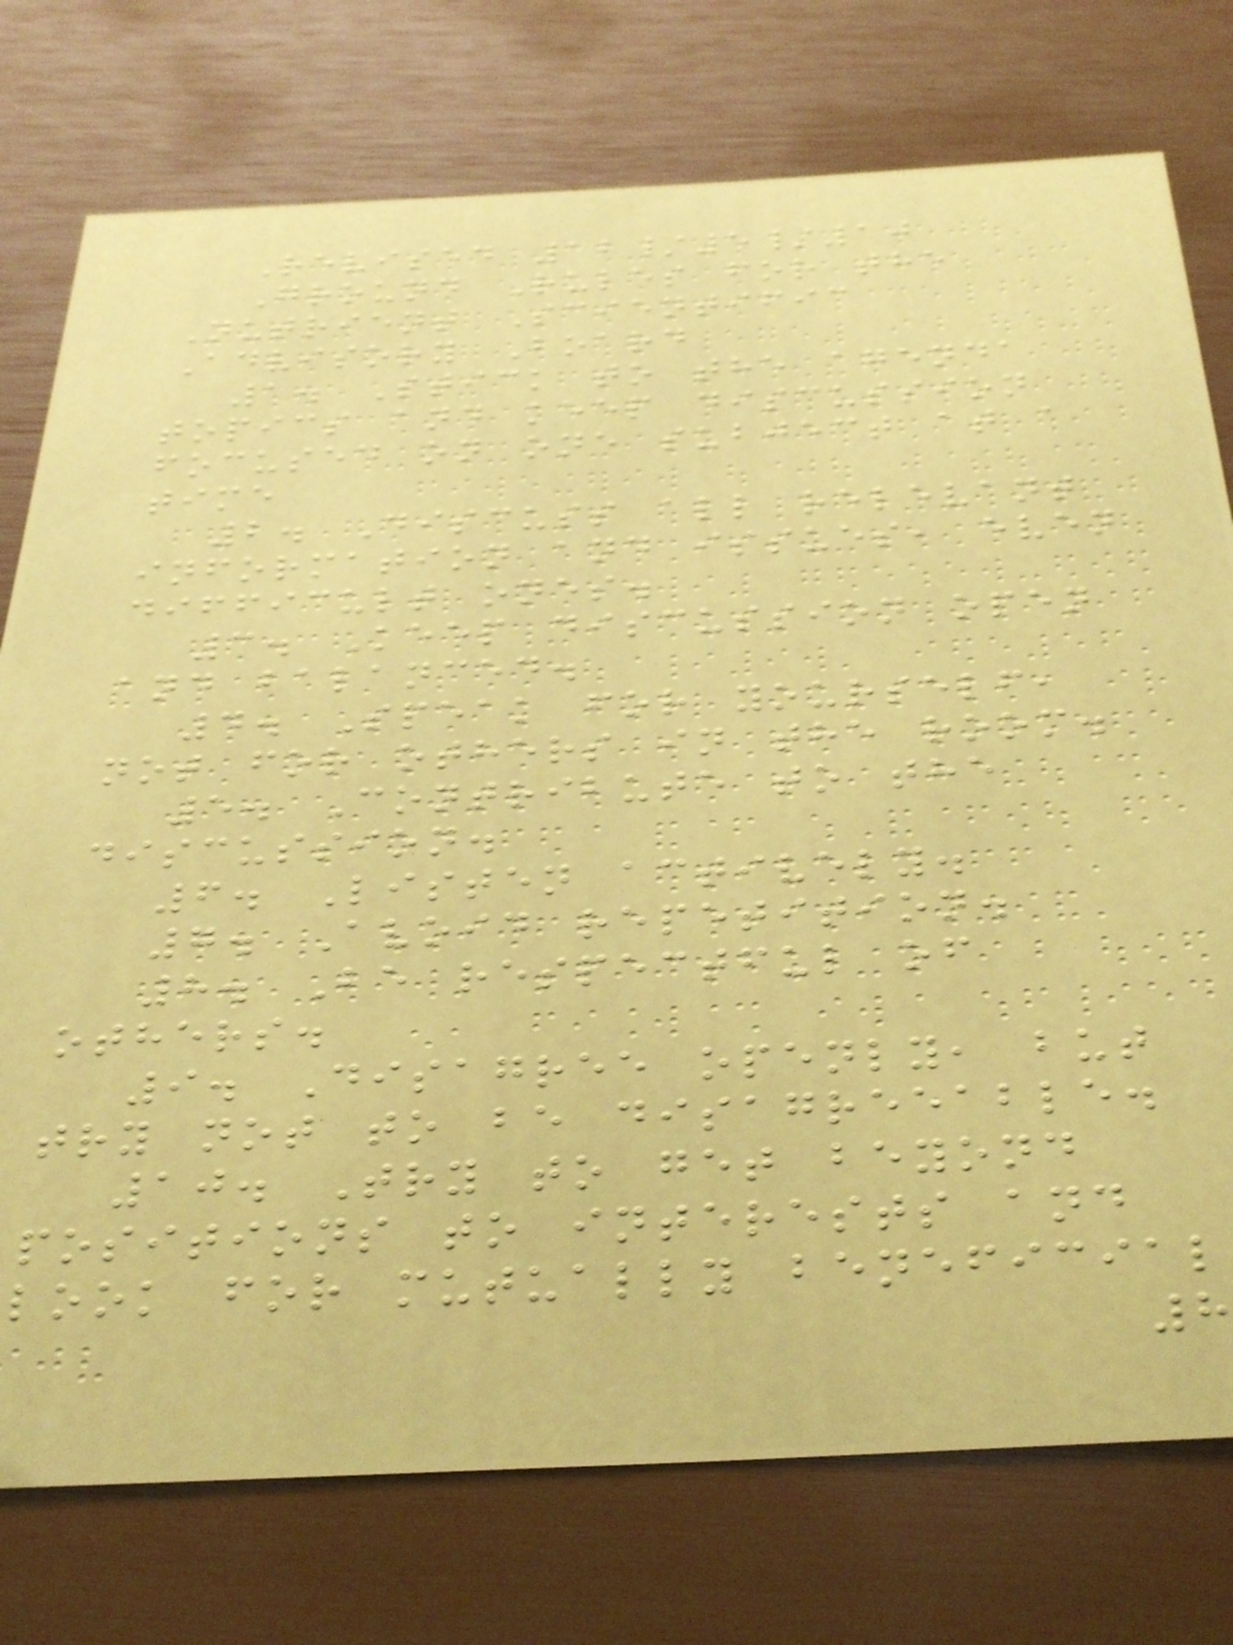Revised 12/5/10
Ground Rules for the
Nutrient Scientific
Advisory Board
1. Stick to the agenda
topics and keep discussion
focused on one subject at a
time
2. Discuss all relevant
information and issues, even
difficult ones.
3. Keep discussion open
and balanced.
4. Speak for yourself,
not for others in the room.
5. Contribute to the
discussion.
6. Listen actively.
7. Avoid repetition.
8. Be respectful of
others.
9. Disagree openly, but
try not to be disagreeable.
10. Try to get beyond
positions to interests and
look for mutually beneficial
